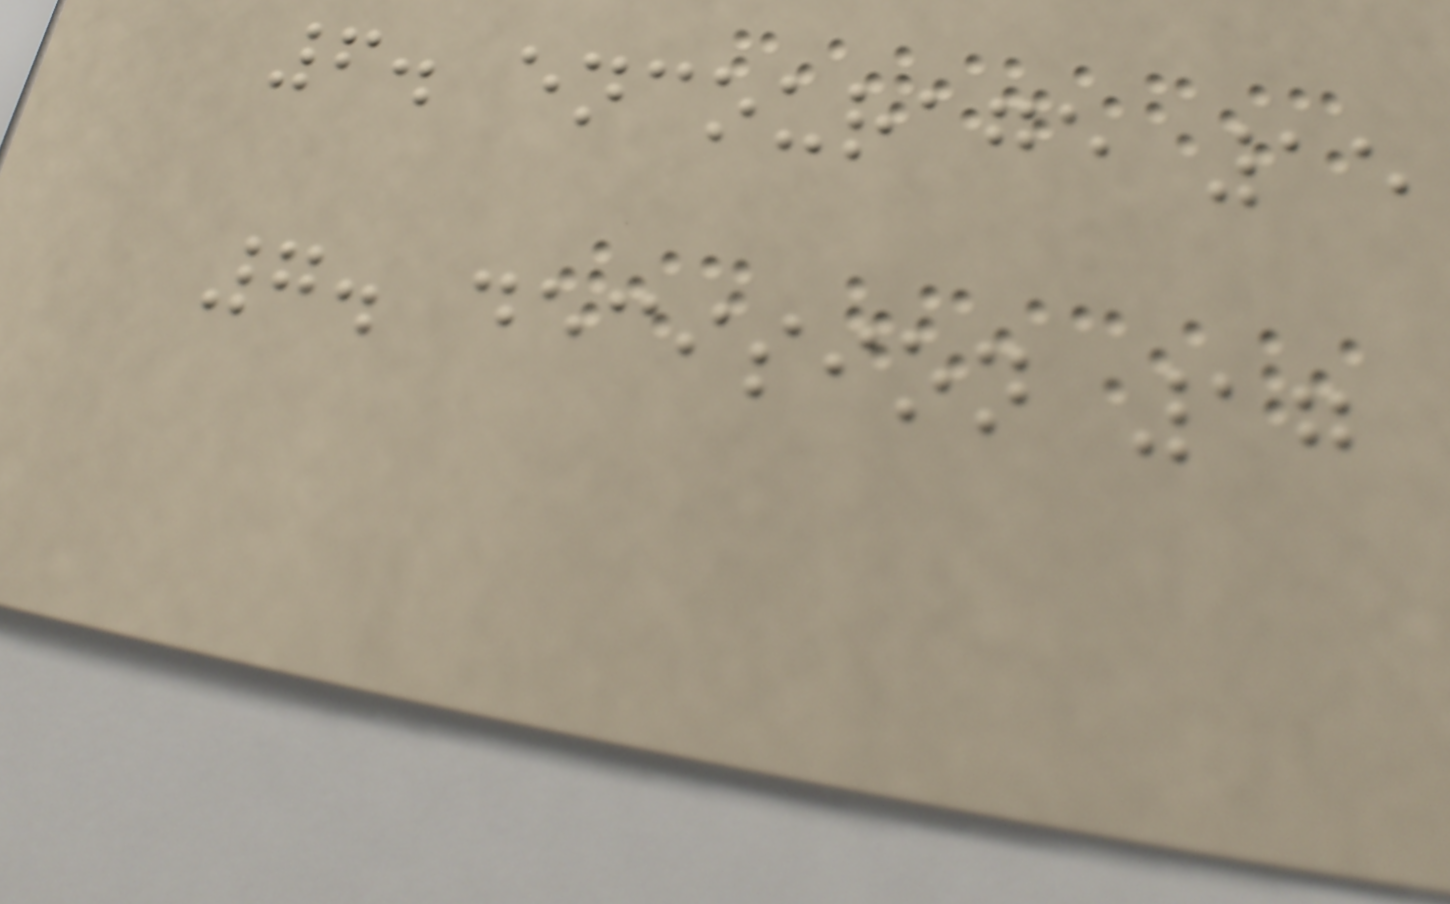6. encourage 15
7. decision 17
